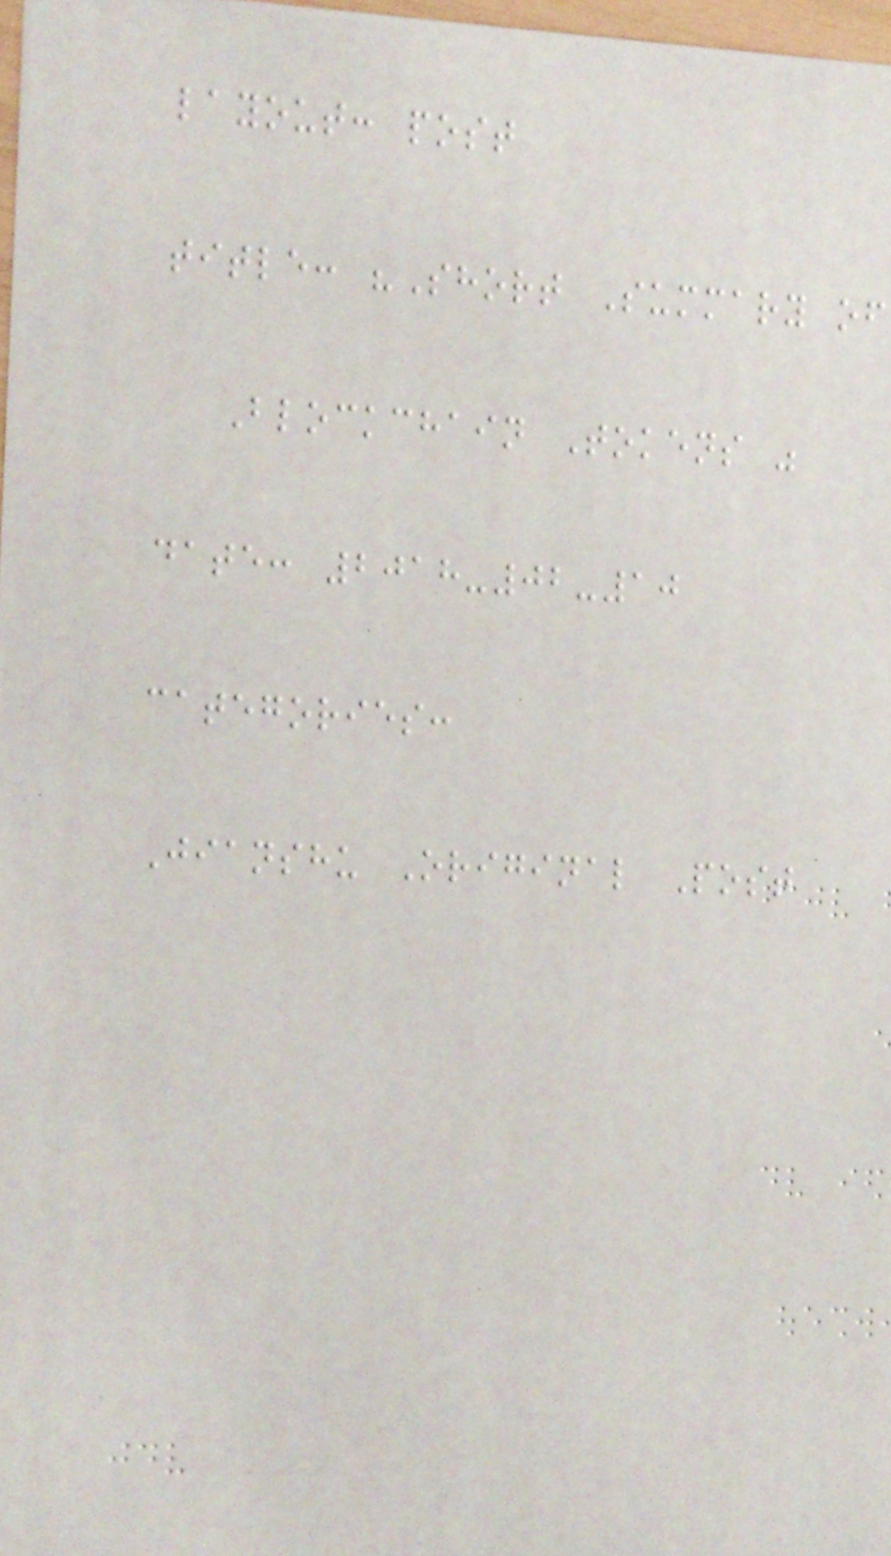layout: post
title: "Short Summary of
Blockchain Tokens "
date: 2018-02-10
categories:
Jianshu Original Post
